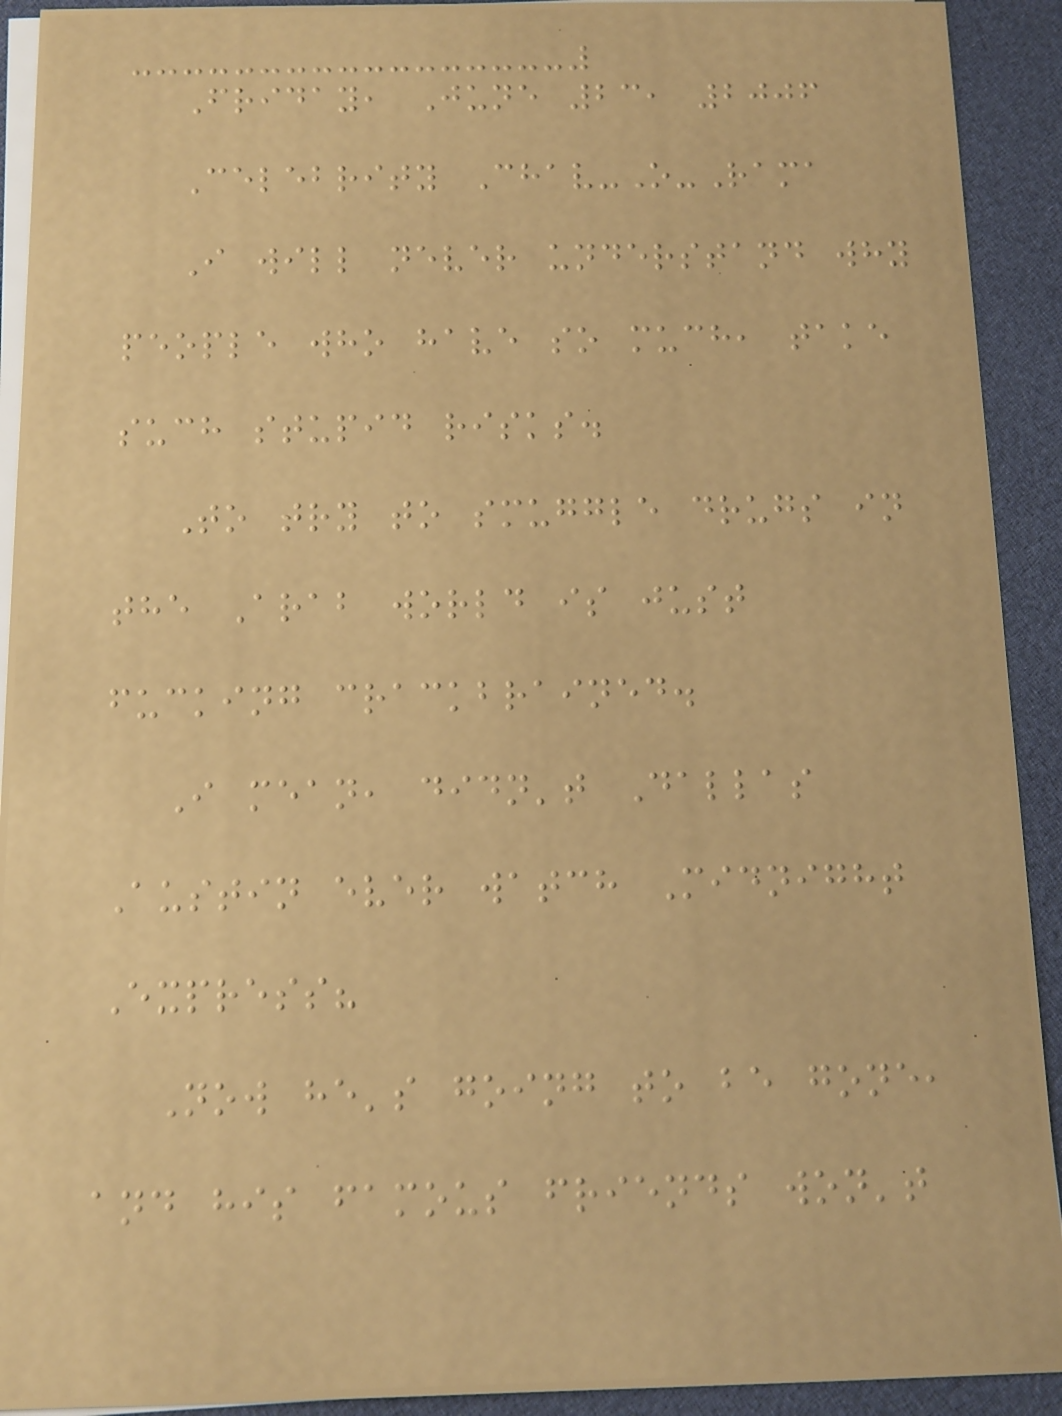Friday, June 23, 2006
Celebrity Chav-O-Rama
I will never understand why
people who have so much, take
such stupid risks.
To try to smuggle drugs in
the Arab world is just
fucking crackbrained.
I mean, didn't Dallas
Austin ever watch Midnight
Express?
Now he's going to be gone,
and his famous friends won't
